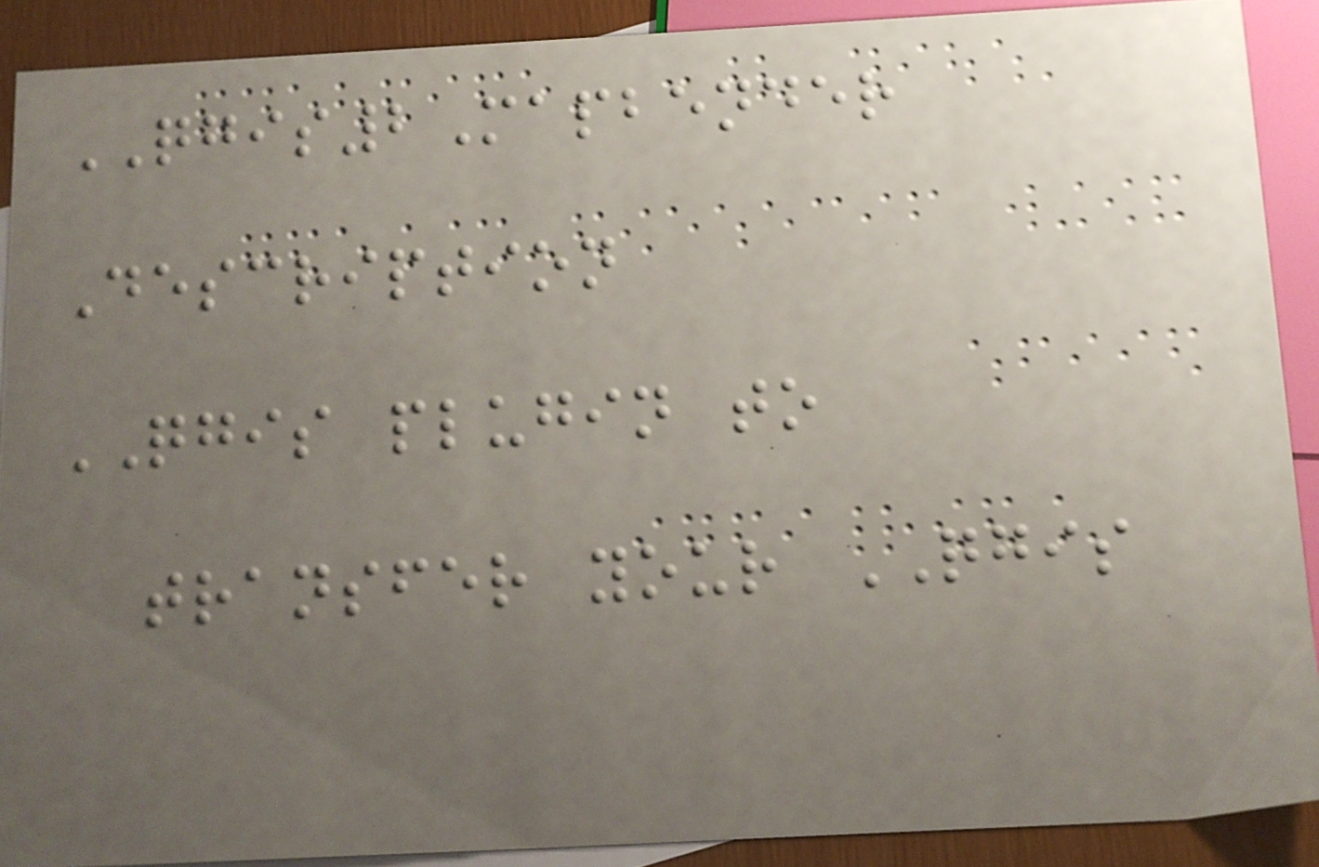QGIS2Mapbender
Description
QGIS plugin to
transfer your QGIS
